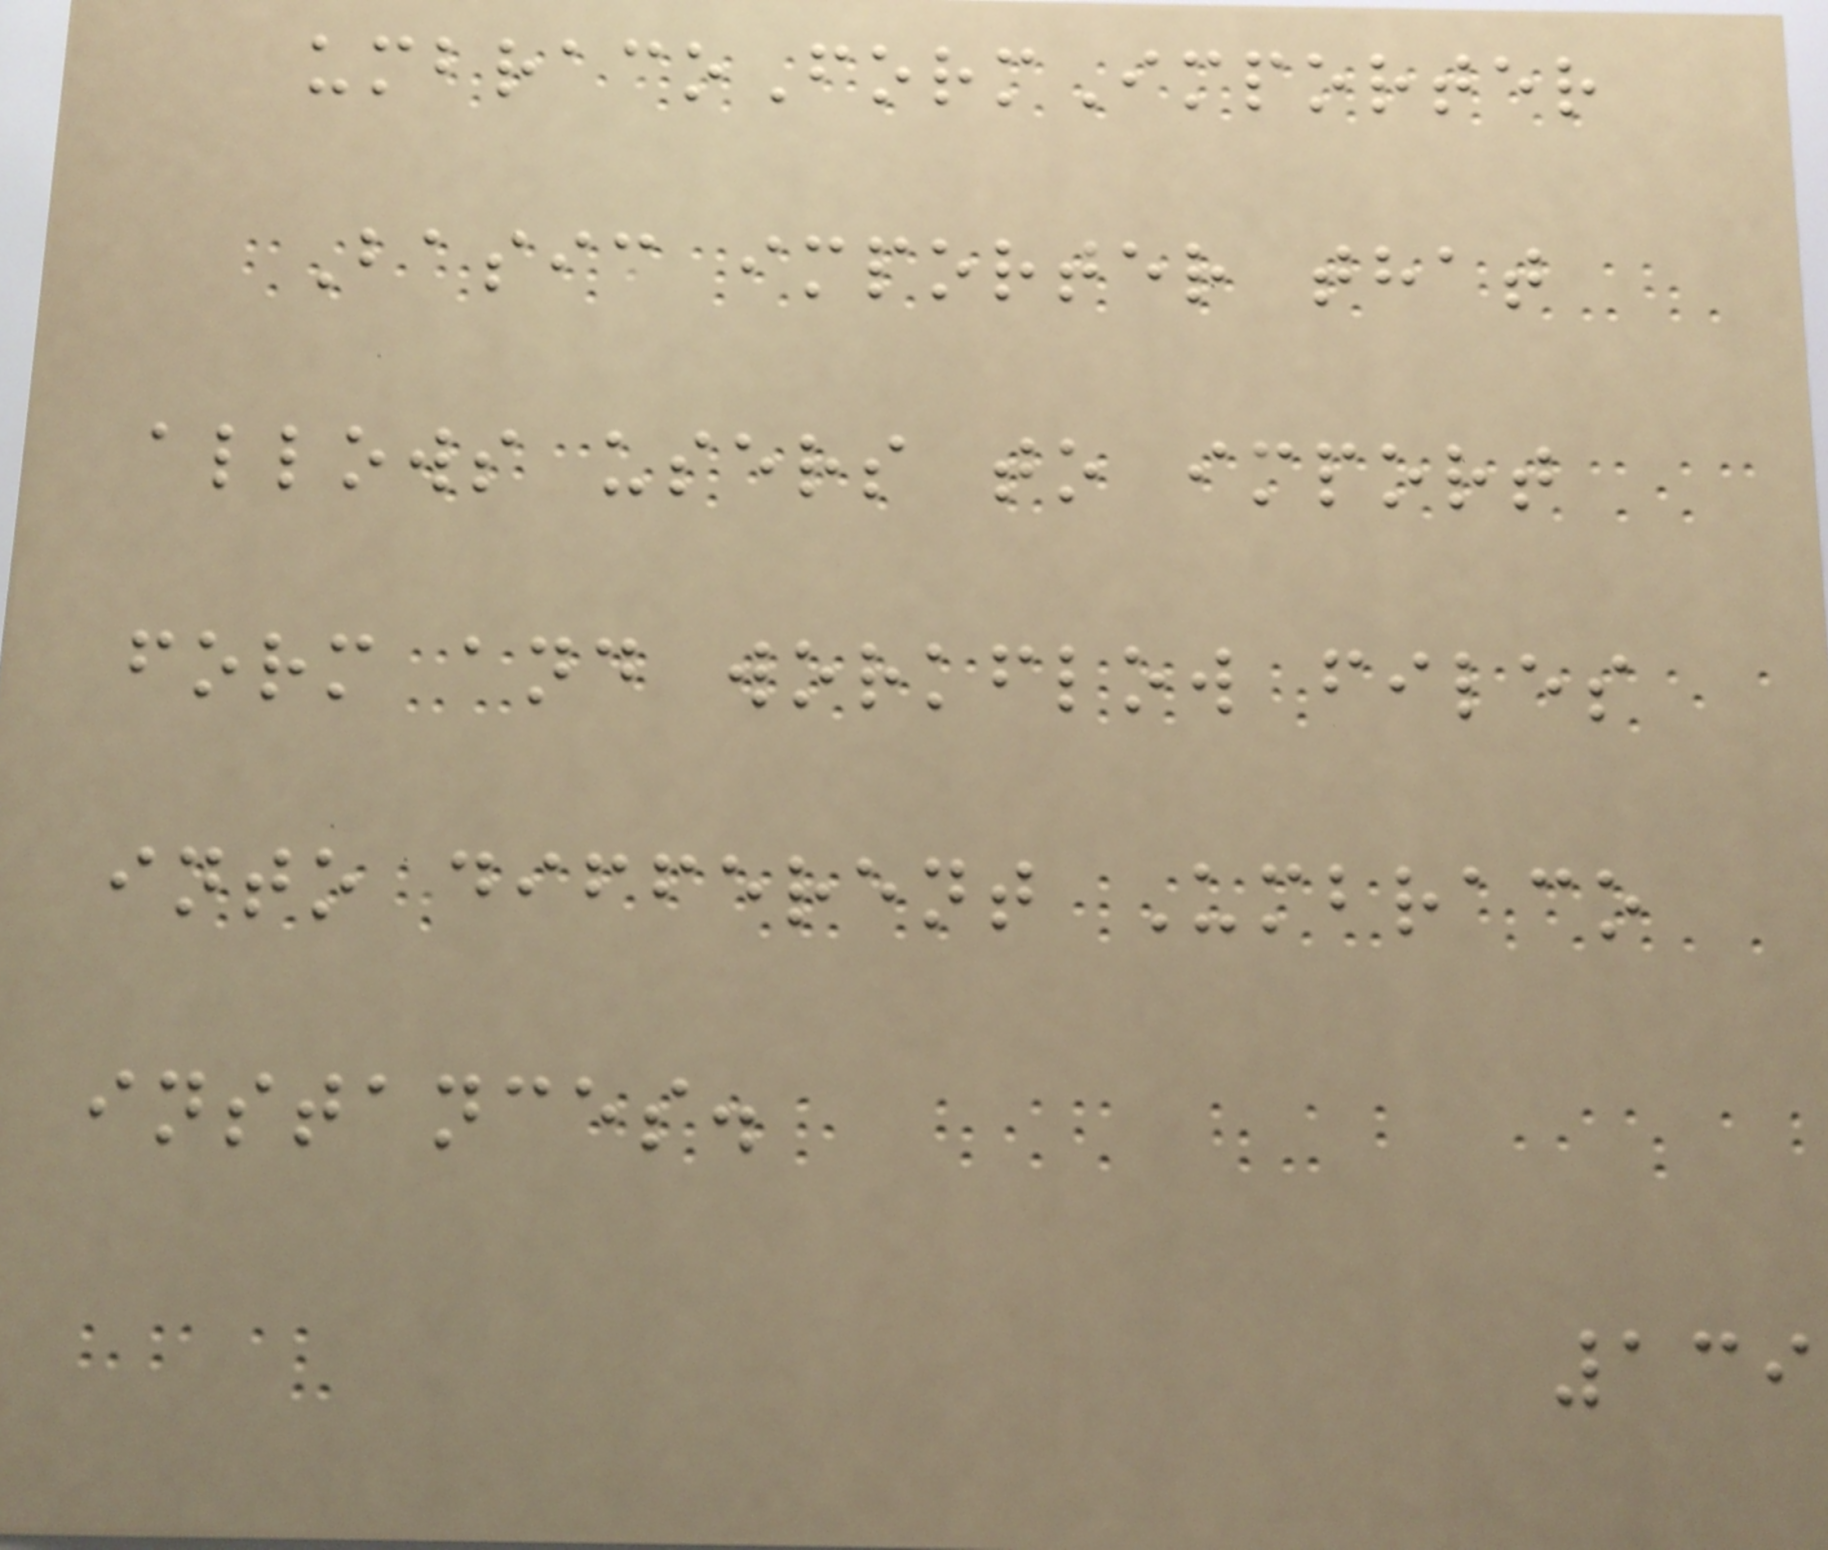umbracoFormImporter
Basic importer that
allows users to import
form and workflow files
into different Umbraco
instances.
139
